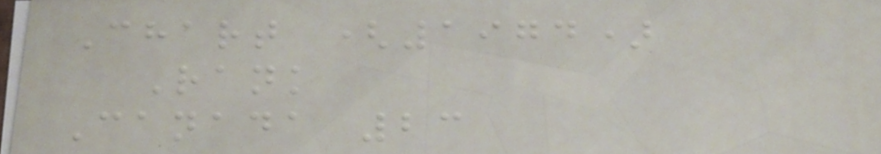Chart (1974)
Rank
Canada 23
